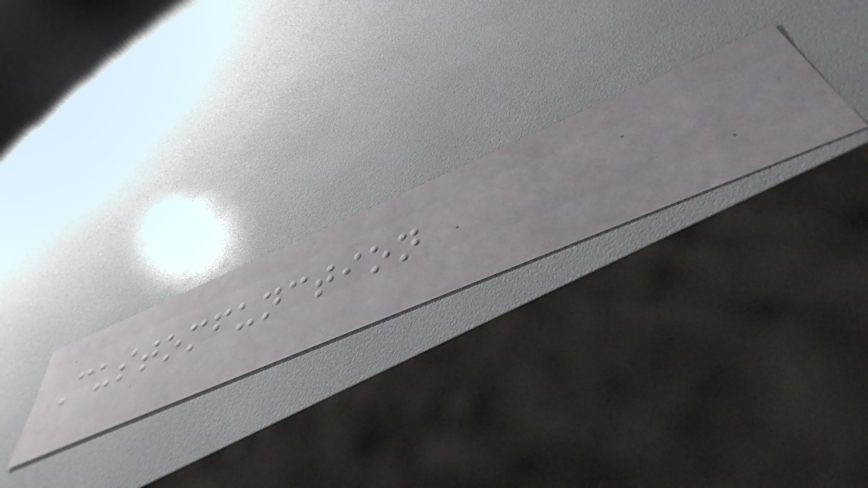Customfunction
